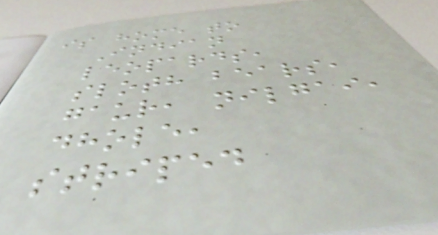is home to
Indian
leopards,
sloth bears,
gaur, nilgai,
dhole,
striped
